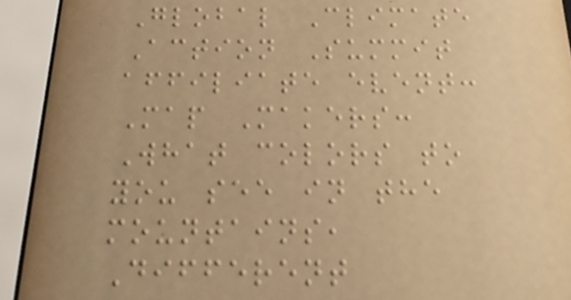Global Climate
Action Summit
affiliate event:
Map Makers:
What colors to
you see in the
mountains,
Different
